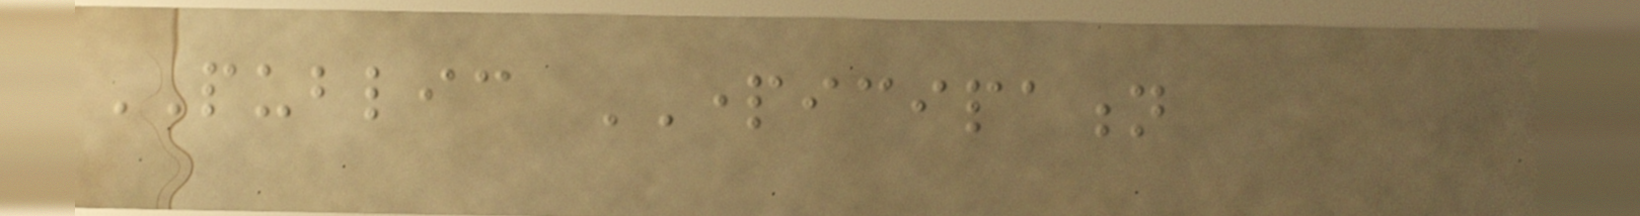PUBLIC PARTICIPATION
